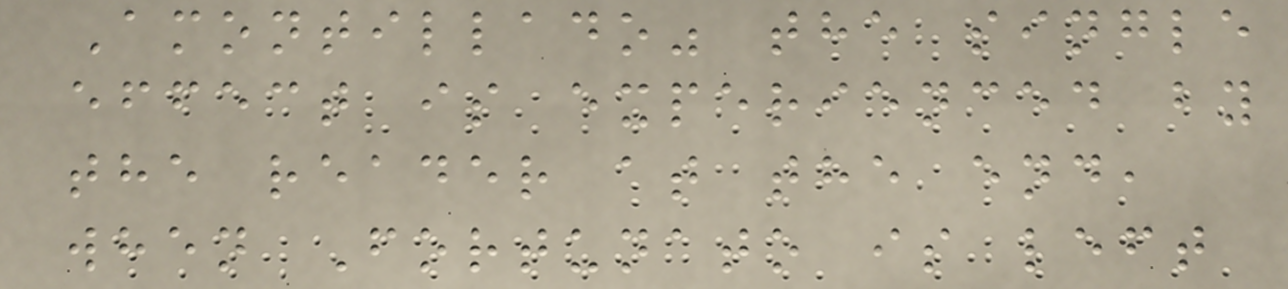Amontillado" the single
effect is experienced by
the reader at the end,
when Fortunato is left
